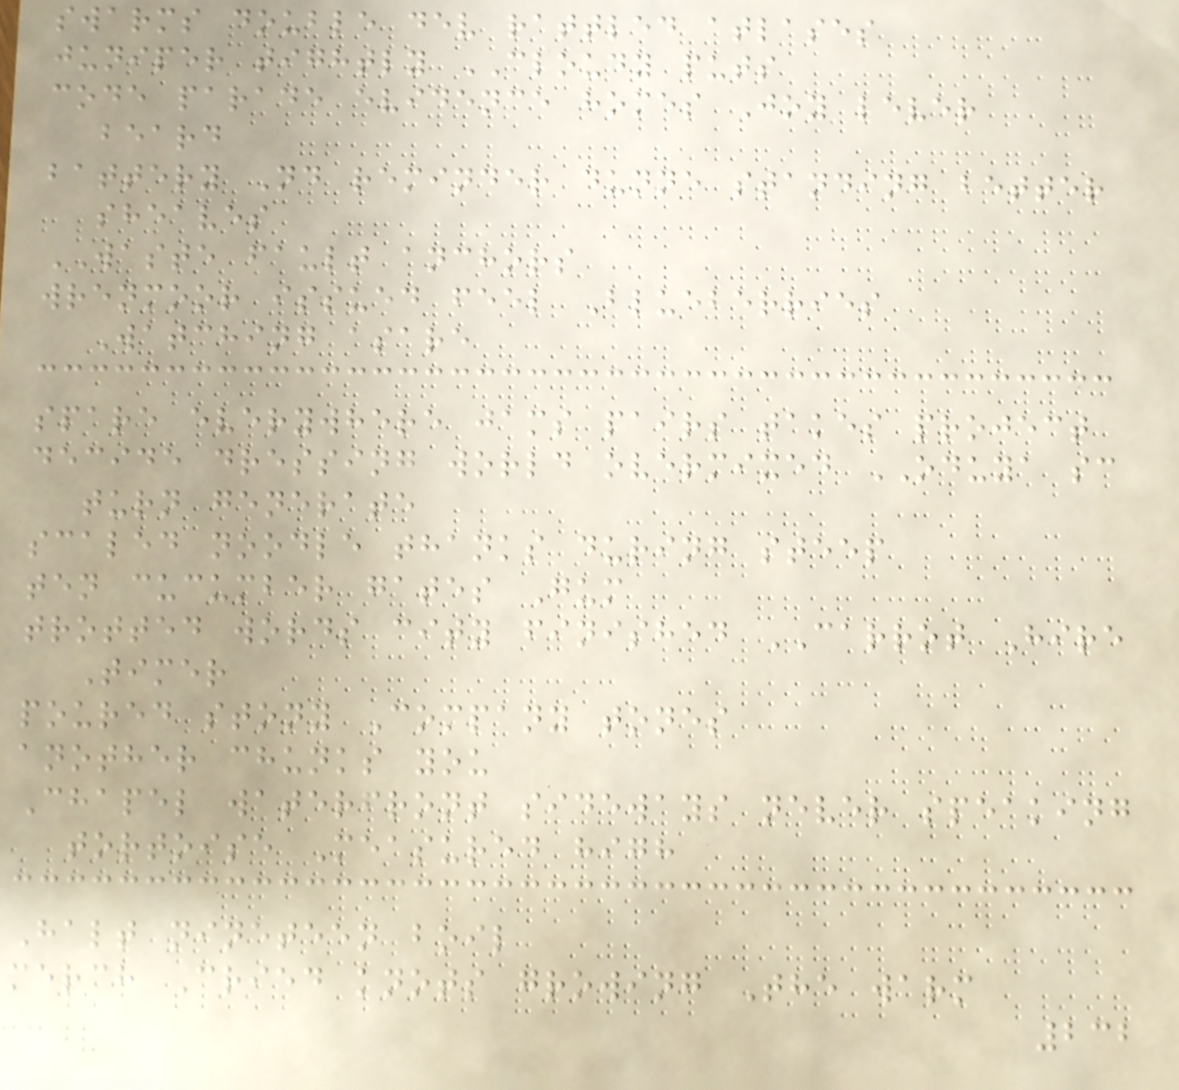swarms double dev rattled atlases
juniper tightly CLOUDY puts
code parade evidence homes Joy lever
beard
battery Nd reminder dunne standing better
sheaves
WASTE fault anchors
wrenmoor issued feel Blueberries
Watching asare
spare everywhere jams pairs takes project
decide dressing world overmixed ODUYA sc
turn generate
scaled noodle thanks during steep
ten cucumber gates Gum
trotted words city finished CARROT Hire
Timer
poured stony Company tones
another chunks you
Chapel waterfront sideways never speaking
tortoise Measured high
Halt nineteen boil
merch Cried knots growing The warm
232
